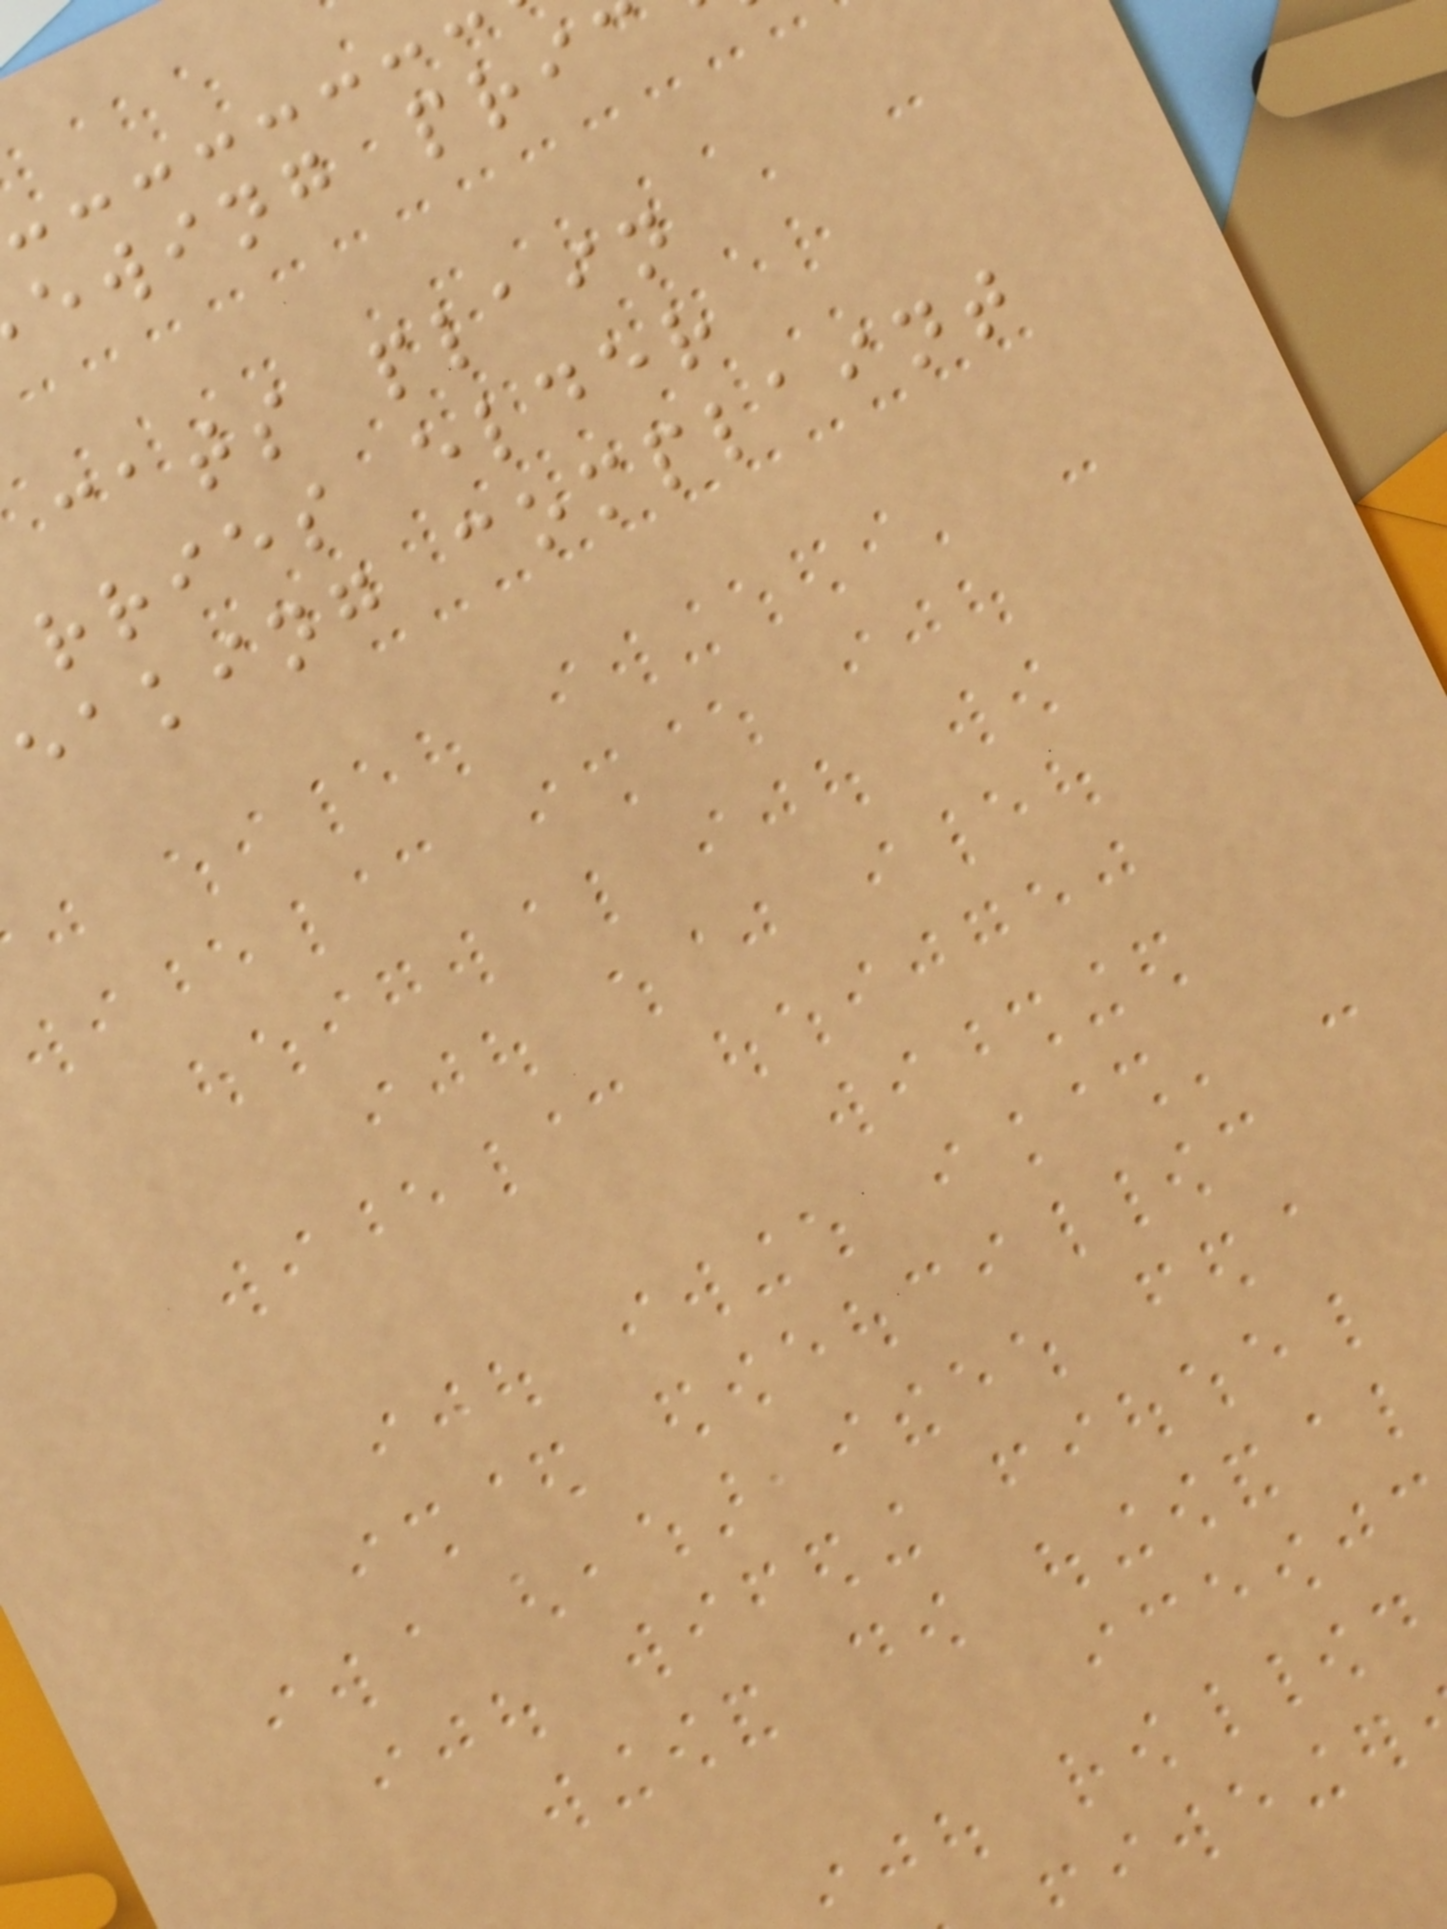ewing pri
cats plain
rries elder
eaking complaint
